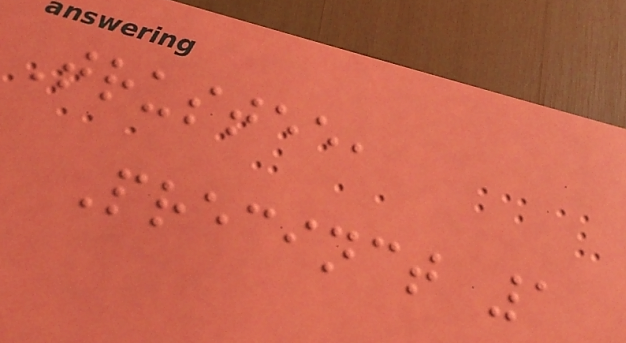Trustee,
Precinct 1
